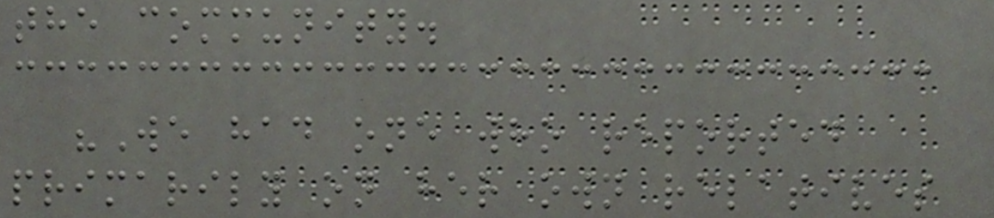the community.
"We had one who reported
primarily on her own relatives
